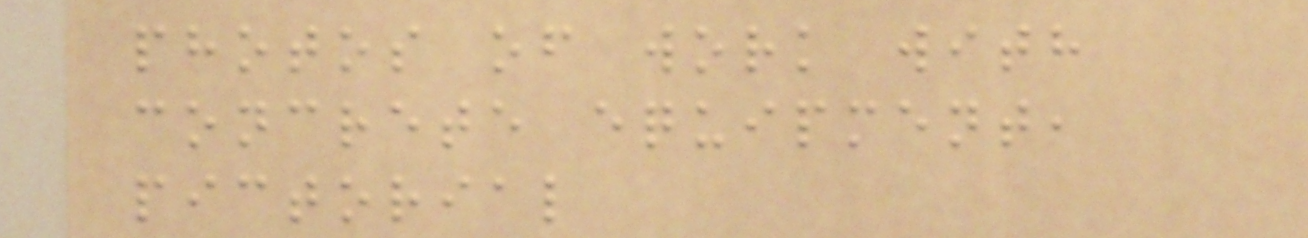photos of work with
concrete equipment,
pictorial
